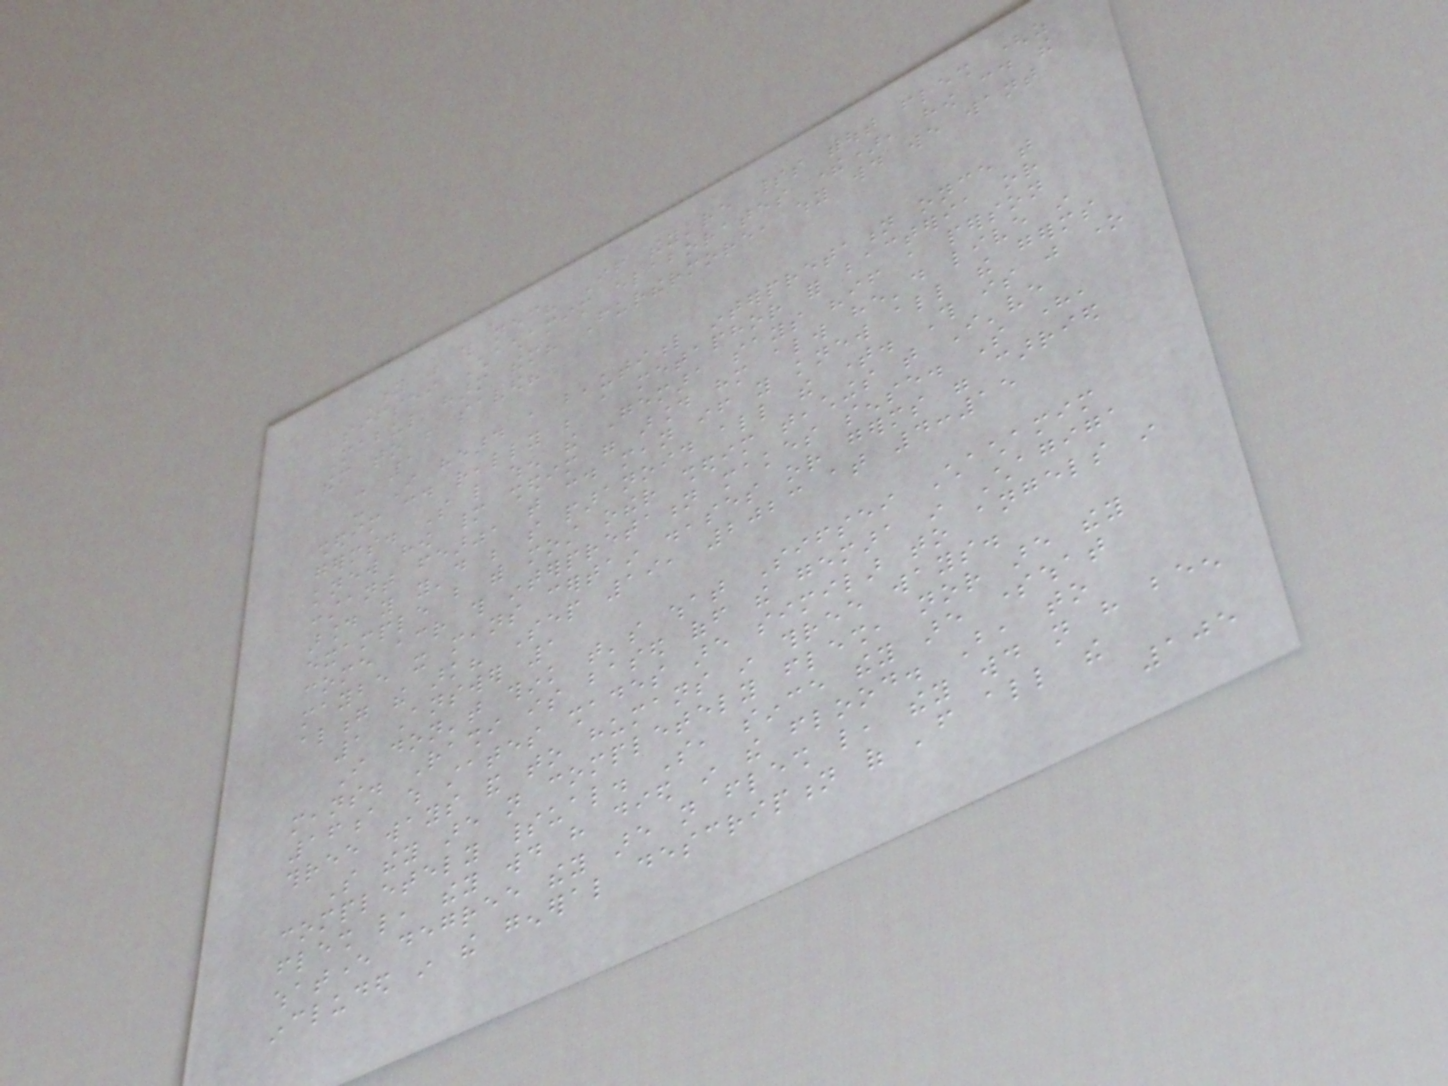Why was this necessary? If they're spirits without flesh (as
Sifsei Chachamim elaborates there), how could the
Mabul harm them? Furthermore, why would we want
them to be saved?
- 1
- I heard a beautiful interpretation once that
shedim could really be a metaphor for bacteria or
germs. So like when the Gemara says "if a person
knew how many shedim were around him always he'd live in
constant fear", that could mean if you knew all the germs
around you you'd be so paranoid all the time. This is just one
example but with most other shedim teachings that I've
come across this interpretation makes sense. So here,
maybe it means certain diseases or germs were carried
along the ark? Sep 19, 2023 at 4:15
1 Answer 1
I don't think that's what Sifsei Chachamim
means. Rashi is based off the gemara in Chagiga
16a which states shades are similar to angels in
three ways and to humans in three ways.
So they are not completely flesh, nor are they
completely spiritual. So, since they are somewhat
flesh like, they would have died in the flood. But, to
whatever degree they are not flesh like, they would not have been
included in the general description of 'from all the
105
